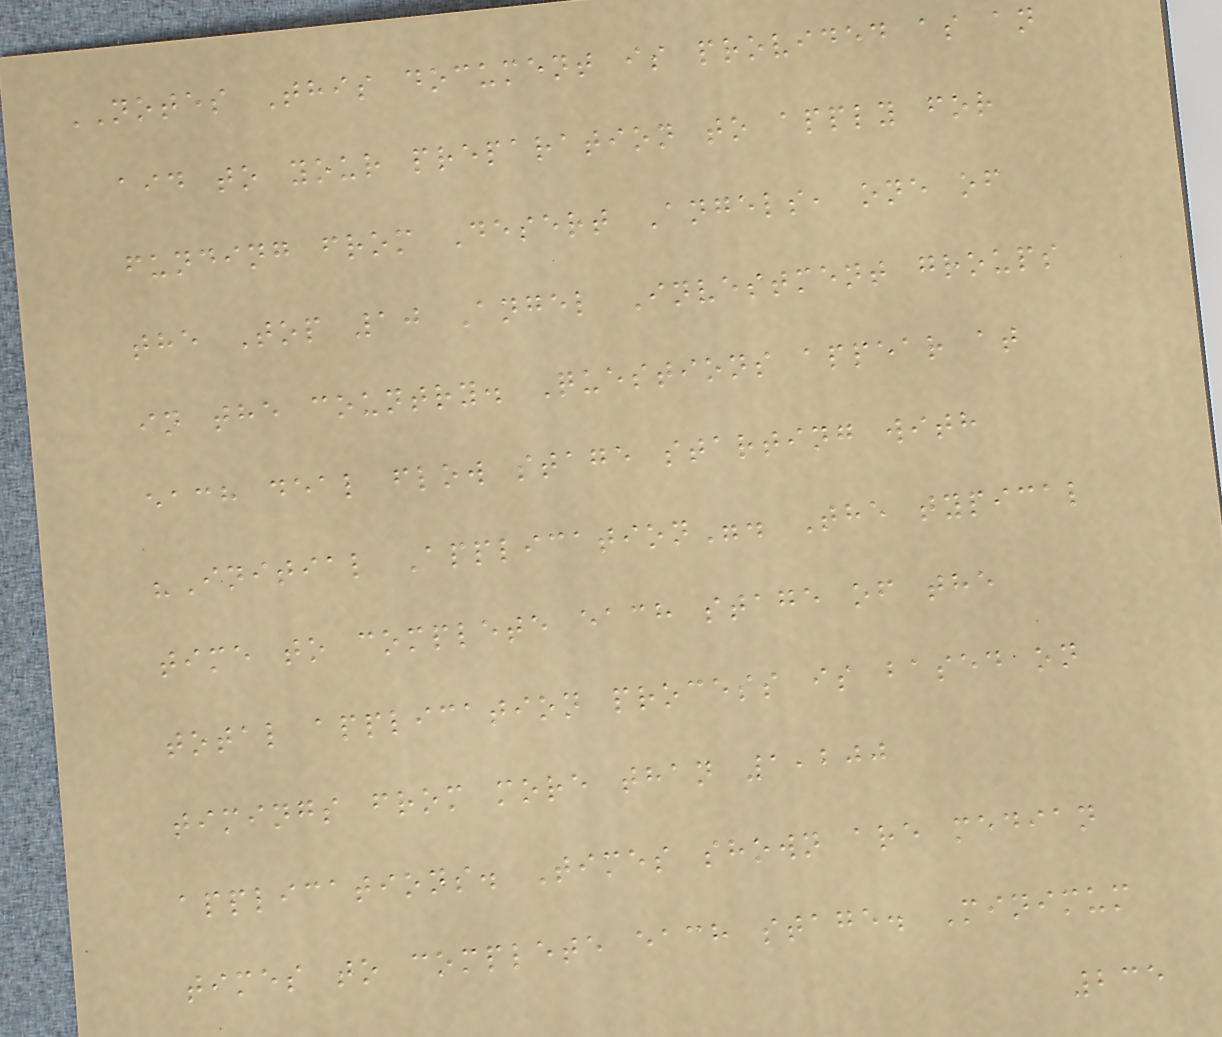NOTES This document is provided as an
aid to your preparation to apply for
funding from Desert Angels, one of
the Top 10 Angel Investment groups
in the country. Questions appear at
each deal flow stage starting with
"Initial Application". The typical
time to complete each stage of the
total application process is based on
timings from more than 1,200
applications. Times shown are median
times to complete each stage. Minimum
235
